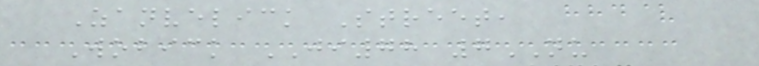Zanvelick Street,
Wobick JI78 7NU
